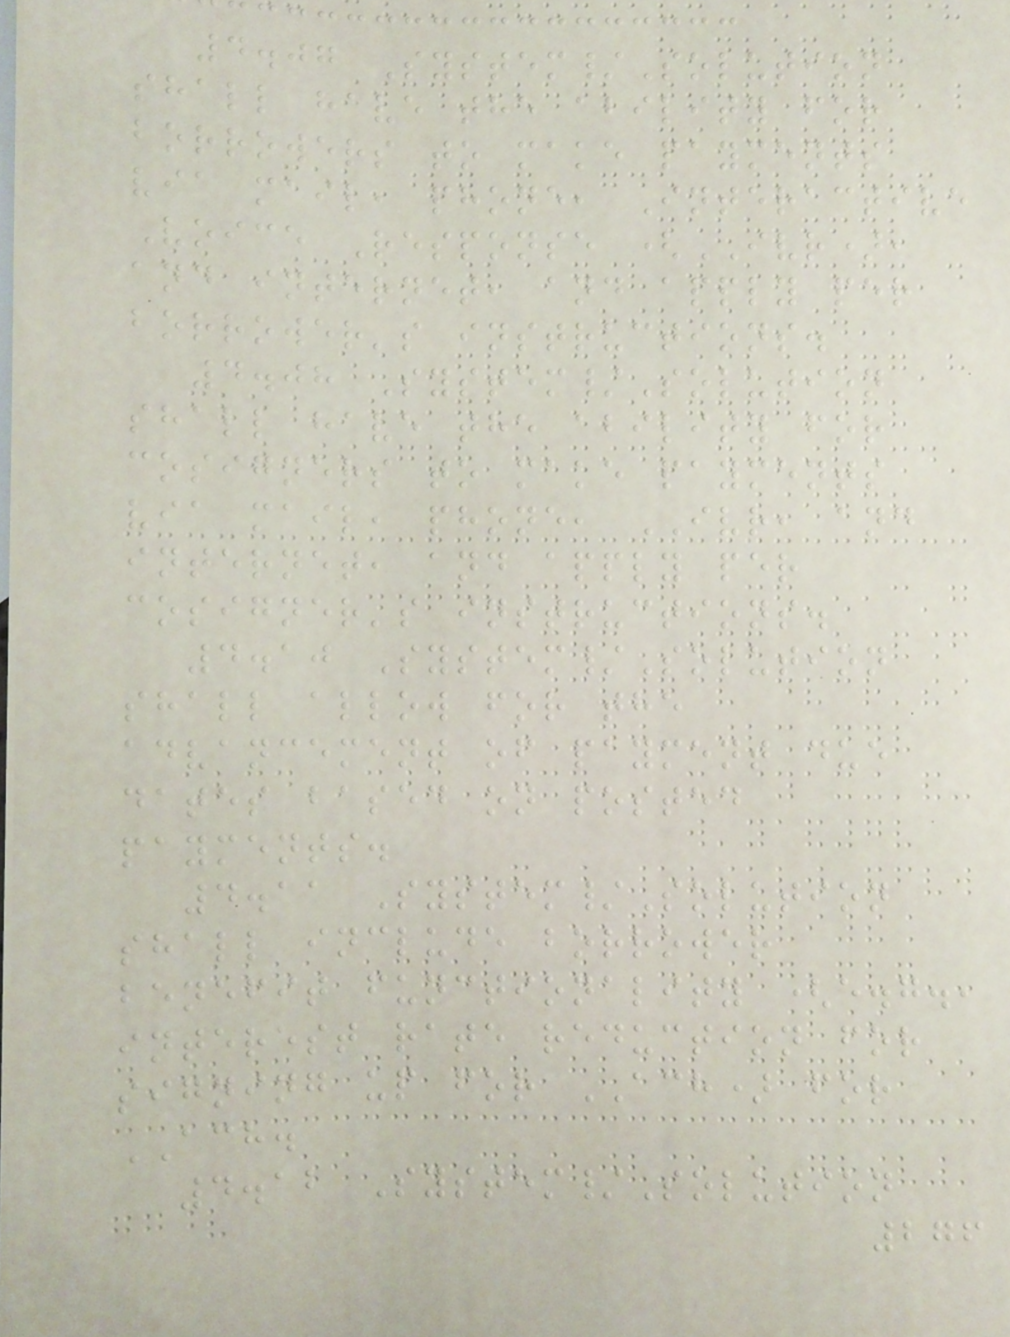4.07 System/Solution
shall have the ability for
borrowers to make payments
via mail, phone, Interactive
Voice Response (IVR),
and internet, and apply per
borrower's instructions.
4.08 System/Solution
shall have the ability for
cosigners to make payments
via mail, phone, IVR, and
internet, and apply per
cosigner's instructions.
4.10 System/Solution
shall allow for the
advancement of payment due
dates based on posted
payments.
4.11 System/Solution
shall include borrower
benefit functionality (e.g.,
interest rate reduction for
signing up for ACH) for
ACH.
4.12 System/Solution
276
